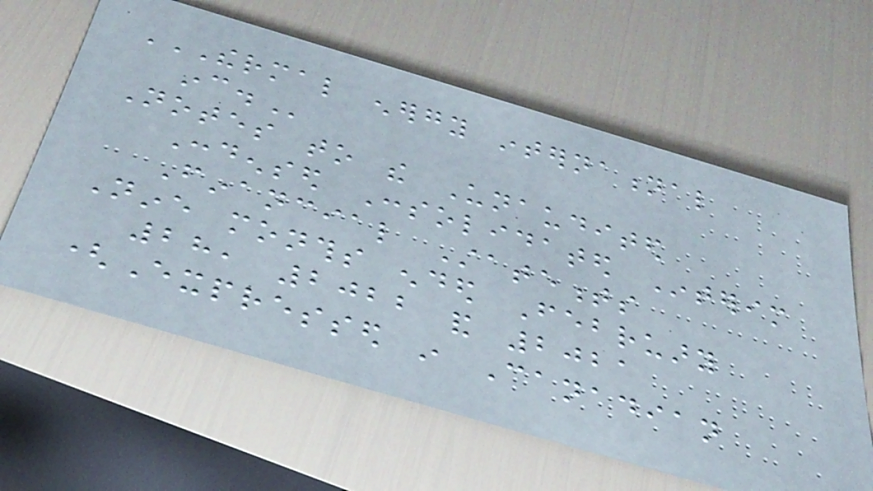THERMAL ENERGY INTERNATIONAL
INC.
Notes to the Unaudited
Condensed Consolidated Interim
Financial Statements
Nine months ended February
28, 2022 and 2021
(Expressed in Canadian
